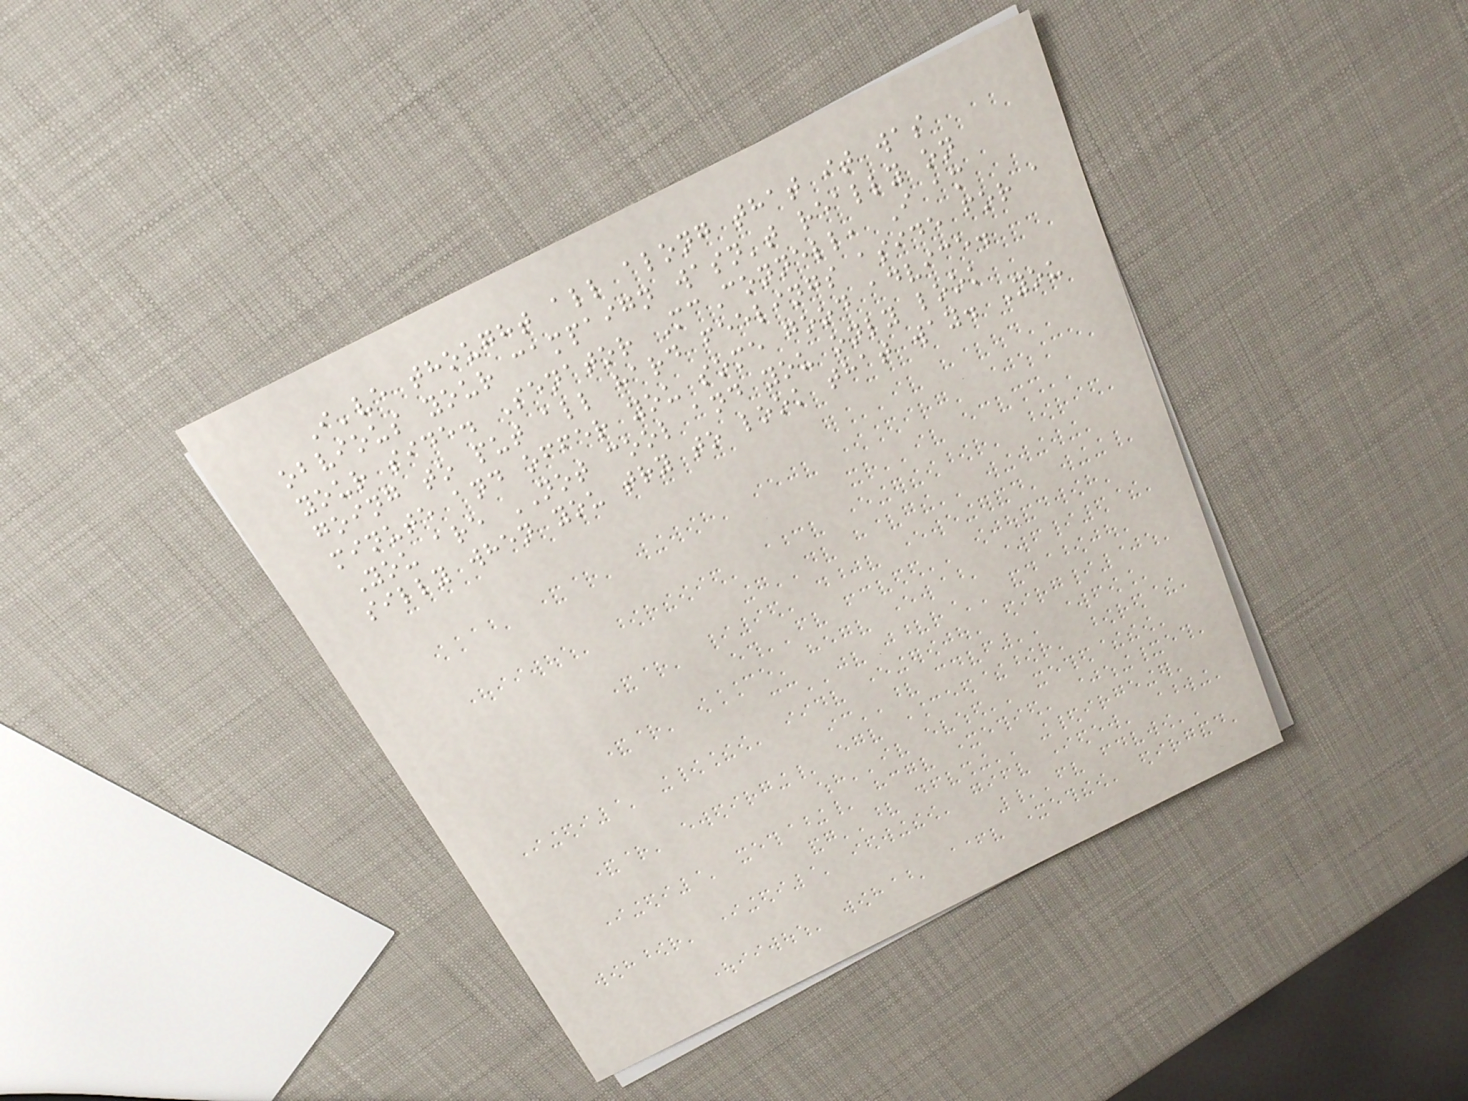I've thought all along that it was
obvious your campaign wasn't really on
your side. Senator McConnell, I am
going to put all hard feelings aside for a
minute and offer you some good advice.
You are NOT cool and you only look
silly when you try to look that way. You
